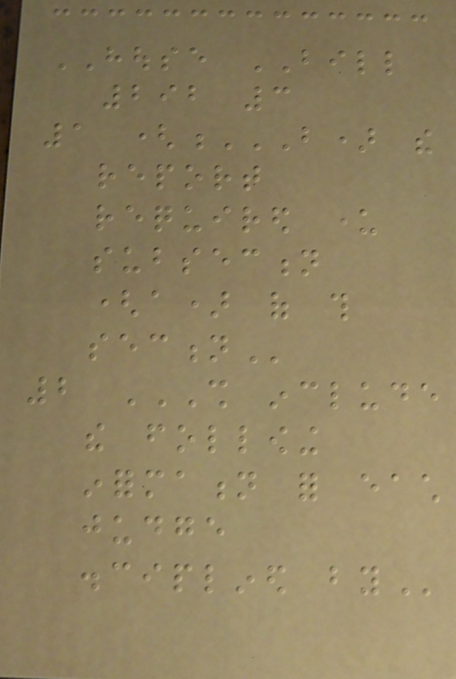HOUSE BILL
292 3
1 (B) THE
REPORT
REQUIRED UNDER
SUBSECTION
(A) OF THIS
SECTION
2 SHALL INCLUDE
THE FOLLOWING
INFORMATION FOR EACH
JUDGE
DISCIPLINED BY
